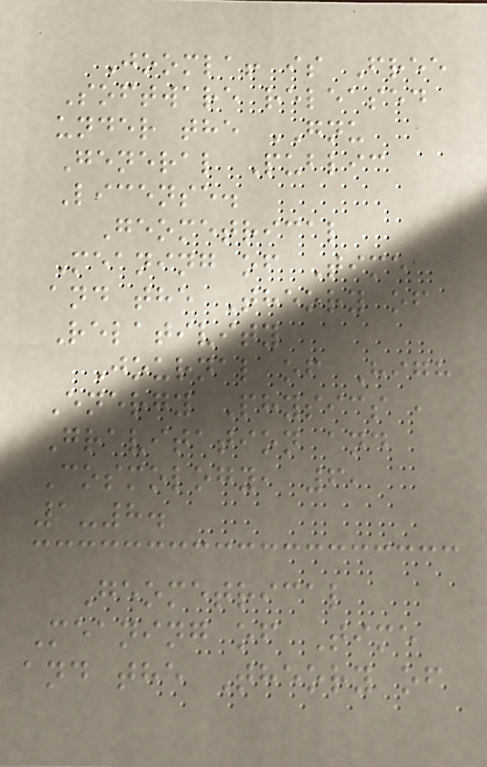Joomla! is Free
Software released
under the GNU
General Public
License.
Geometrical
Meaning of Time
and the Theory of
Relativity
Journal of High
Energy Physics ,
Gravitation and
Cosmology, 6,
1-8.
Geometrical
Meaning of Time
and the Theory of
